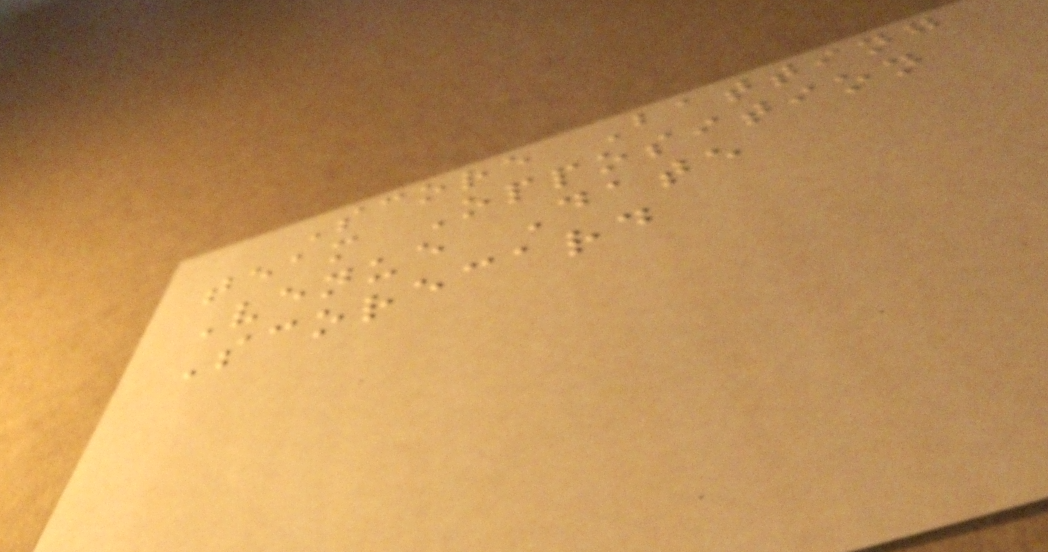Score Batting
team Opposition
Venue Date
Scorecard
